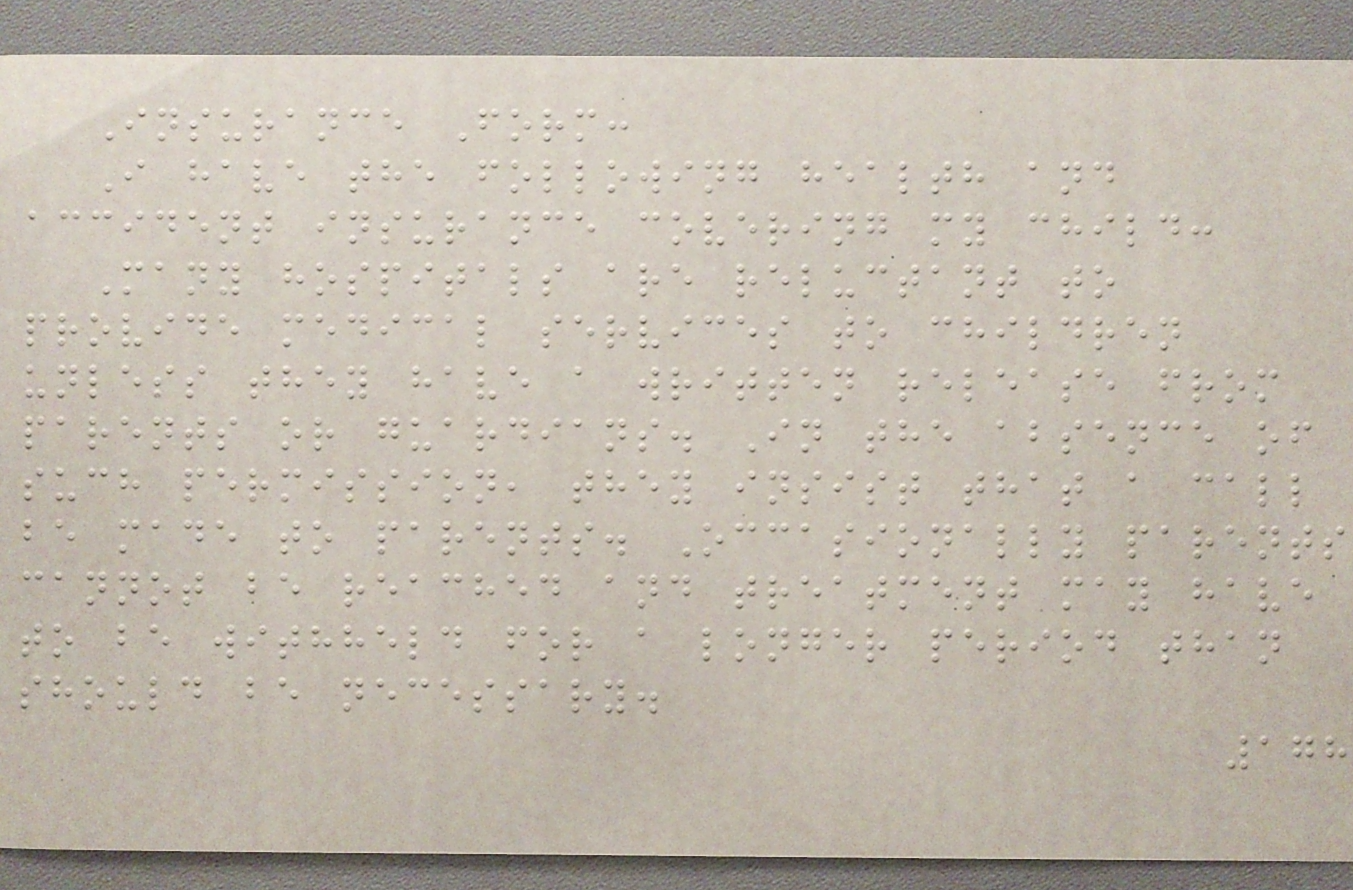Insurance Form:
I have the following health and
accident insurance covering my child:
Many hospitals are reluctant to
provide medical services to children
unless they have a written release from
parents or guardians. In the absence of
such permission, they insist that a call
be made to parents. Occasionally parents
cannot be reached and treatment may have
to be withheld for a longer period than
should be necessary.
178
